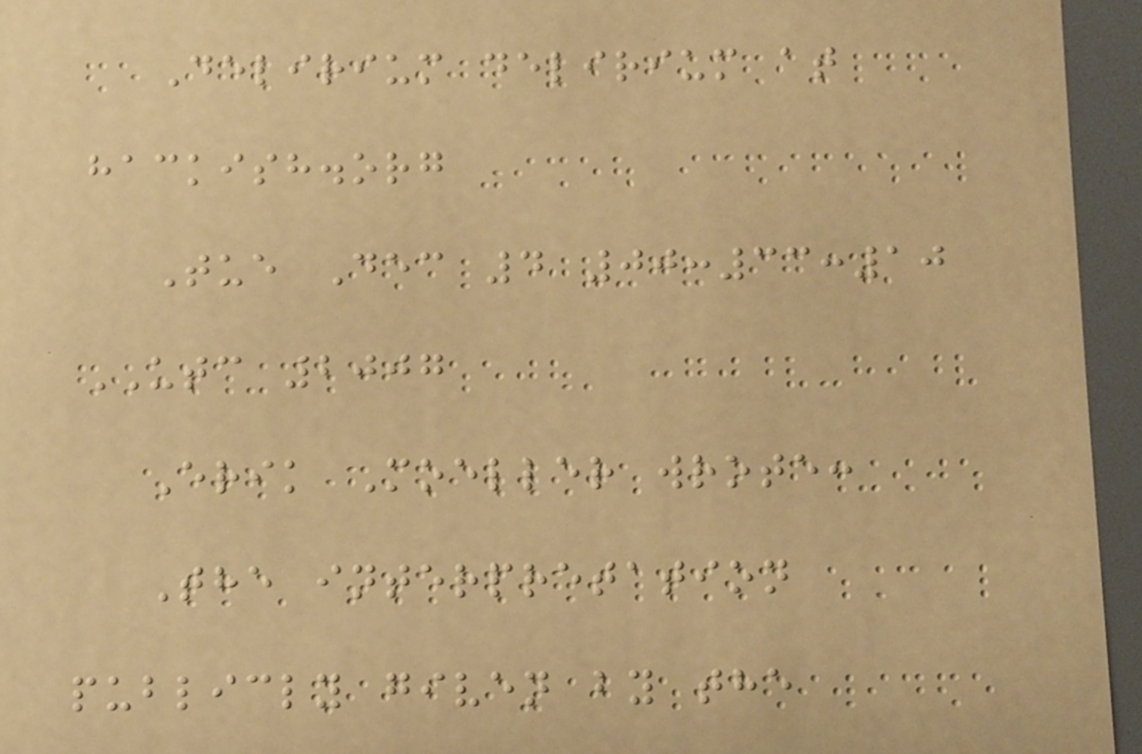Delirium delirium at
hackish.org
Tue Dec 4 00:33:10
UTC 2007
Erik Moeller wrote:
The interpretation
publicly given by the
